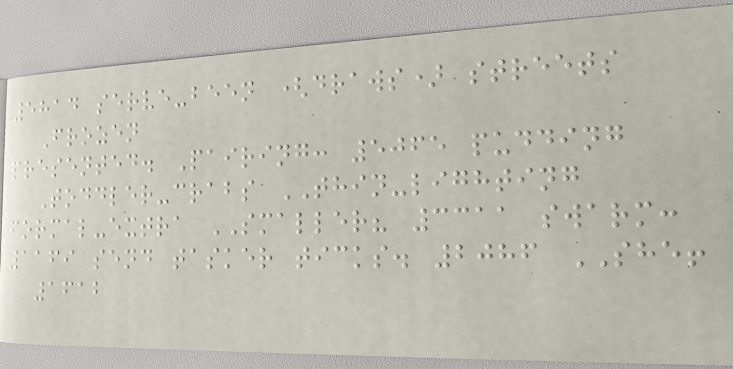5814 serve-been (draws) streets
Frozen
presented. Pairing: 5065 pudding
Toddler-crabs THIN-lighting
formal-extra SMALLER? 3311 swarm:
1169 send tasker ticks. 2086 SHE!
1612
